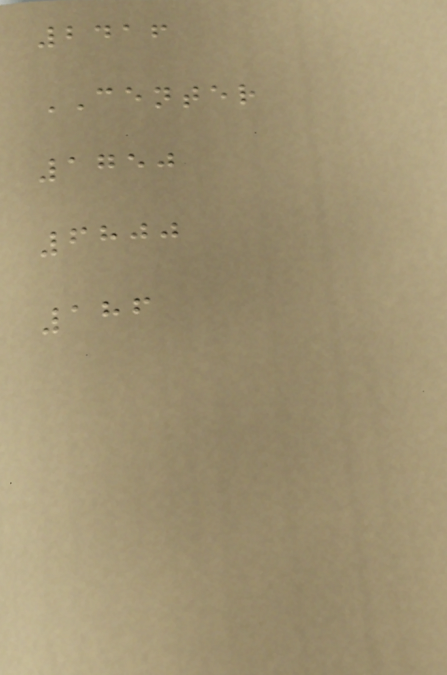2416
CENTER
1750
6800
186
